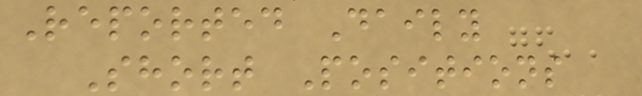Reported Daily
Short Positions
